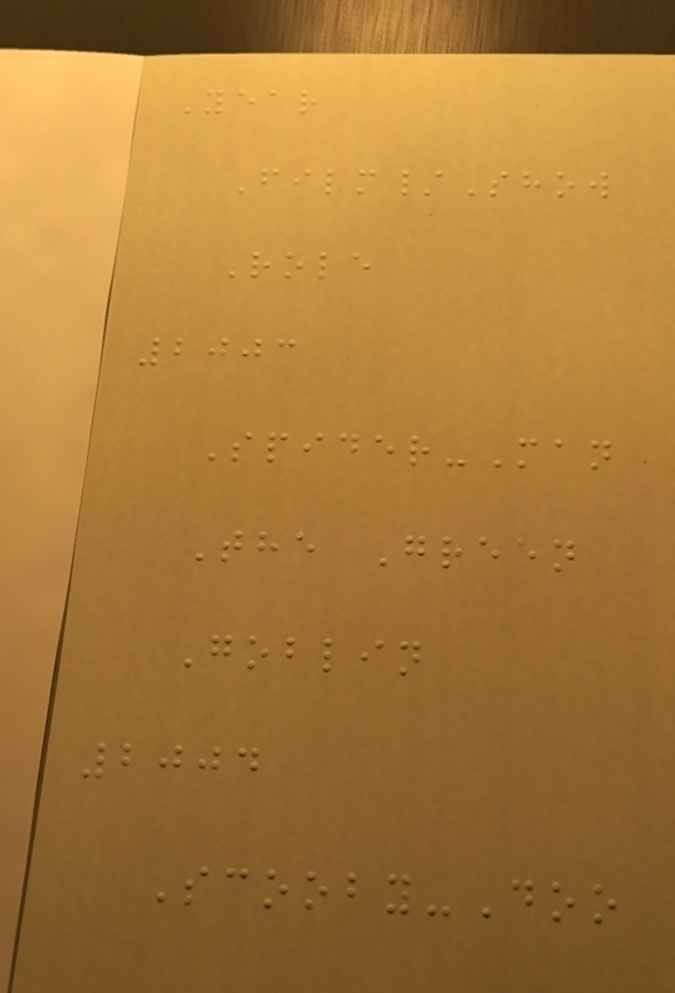Year
Film/Show
Role
2003
Spider-Man
The Green
Goblin
2004
Scooby-Doo
